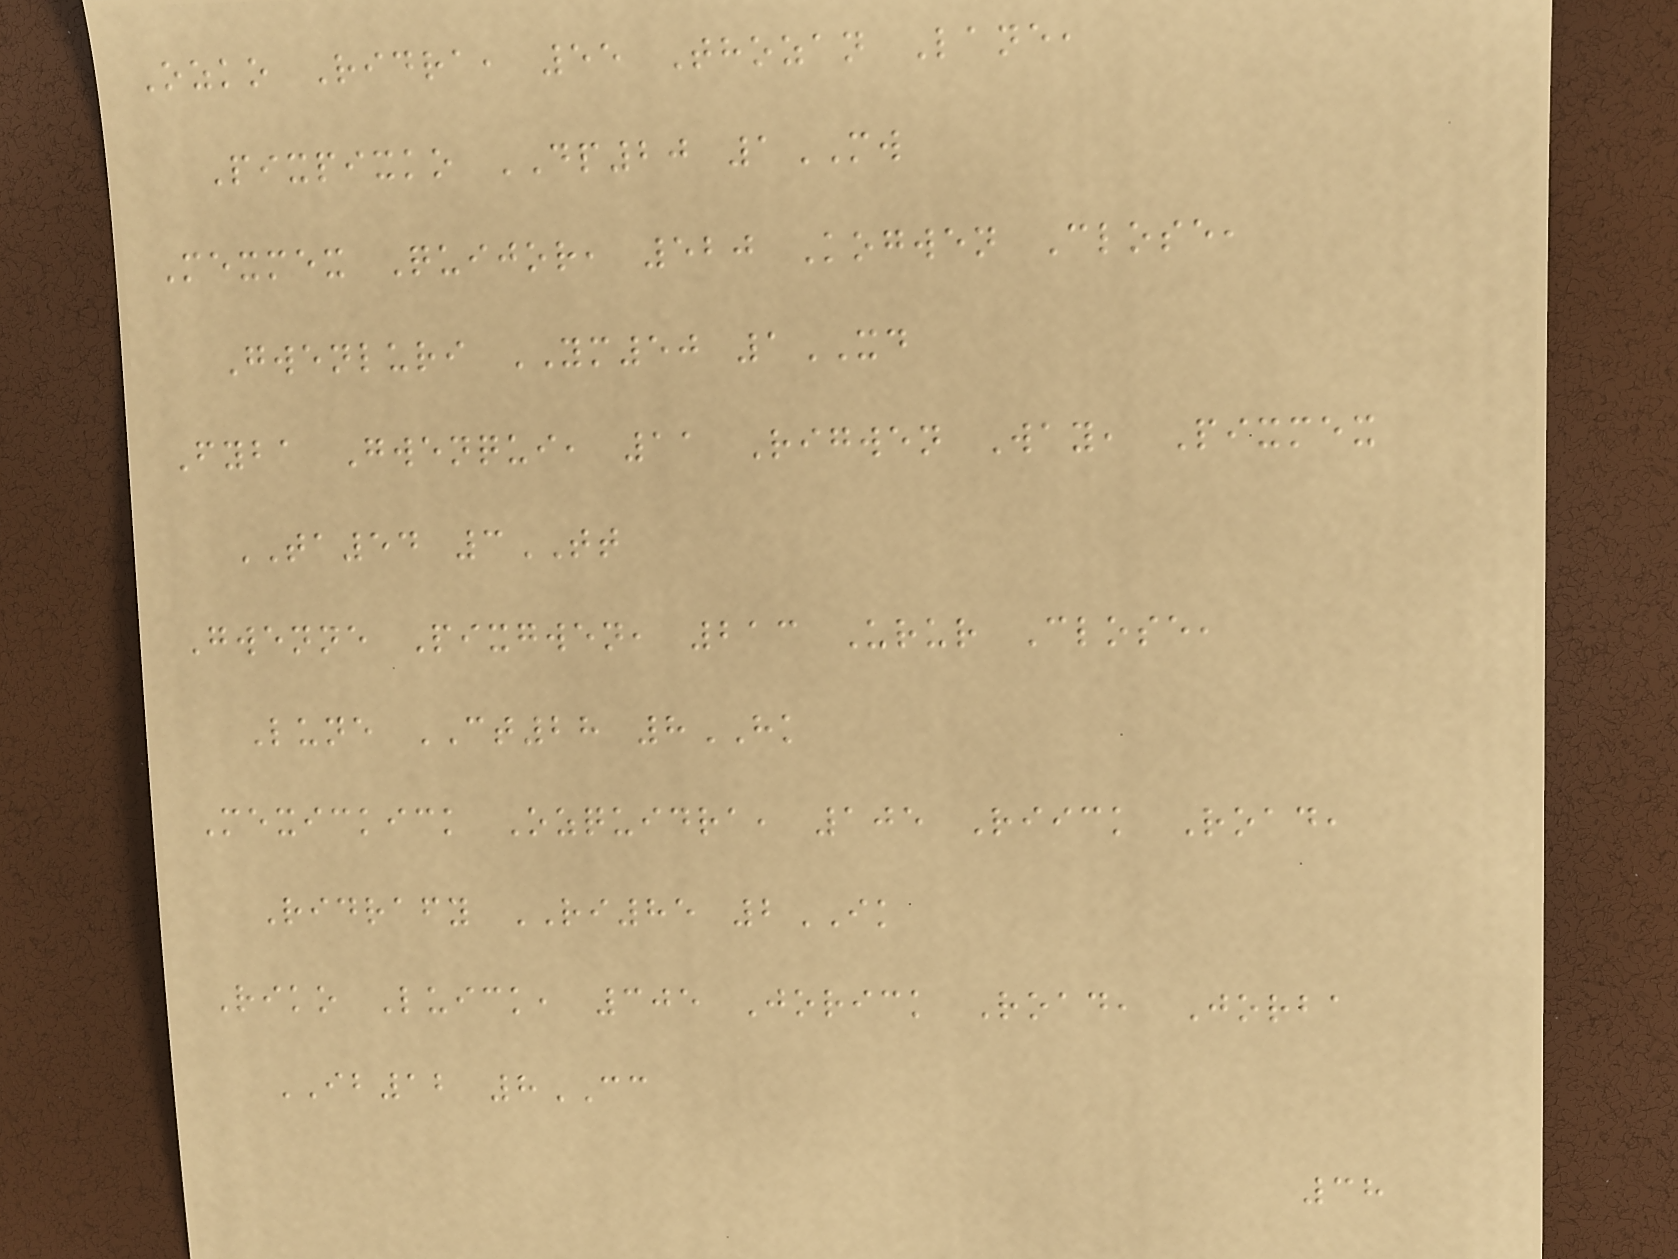Ozko Ridra, 55 Thozan Lane,
Pixpixko DP20 1MW
Mexmex Quijor, 520 Kogwen Close,
Gwenluri YM50 1XD
Fyba Gwenqui, 11 Rigwen Way, Pixmex
TA54 3TT
Gwenne Pixgwen, 213 Urur Close,
Lune CT28 8HK
Mexickick Ozquidra, 105 Riick Road,
Ridrafy RI85 2IK
Riko Luick, 305 Jorick Road, Jorba
IB12 8CC
38
